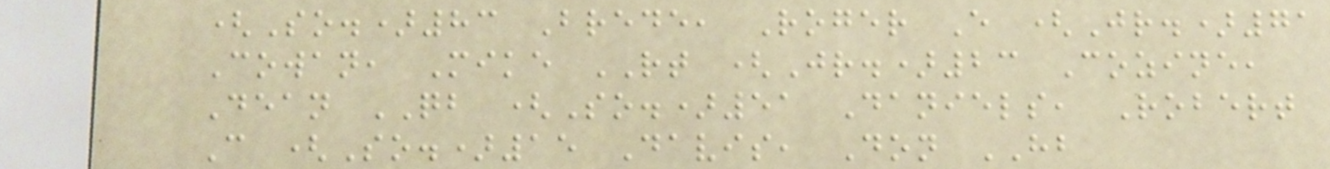(So.)83 Brede, Roger E (Jr.)71
Cowan, Mike RT (Jr.)23 Cozine,
Dean QB (So.)51 Daniels, Robert
C (So.)15 Davis, Don HB
